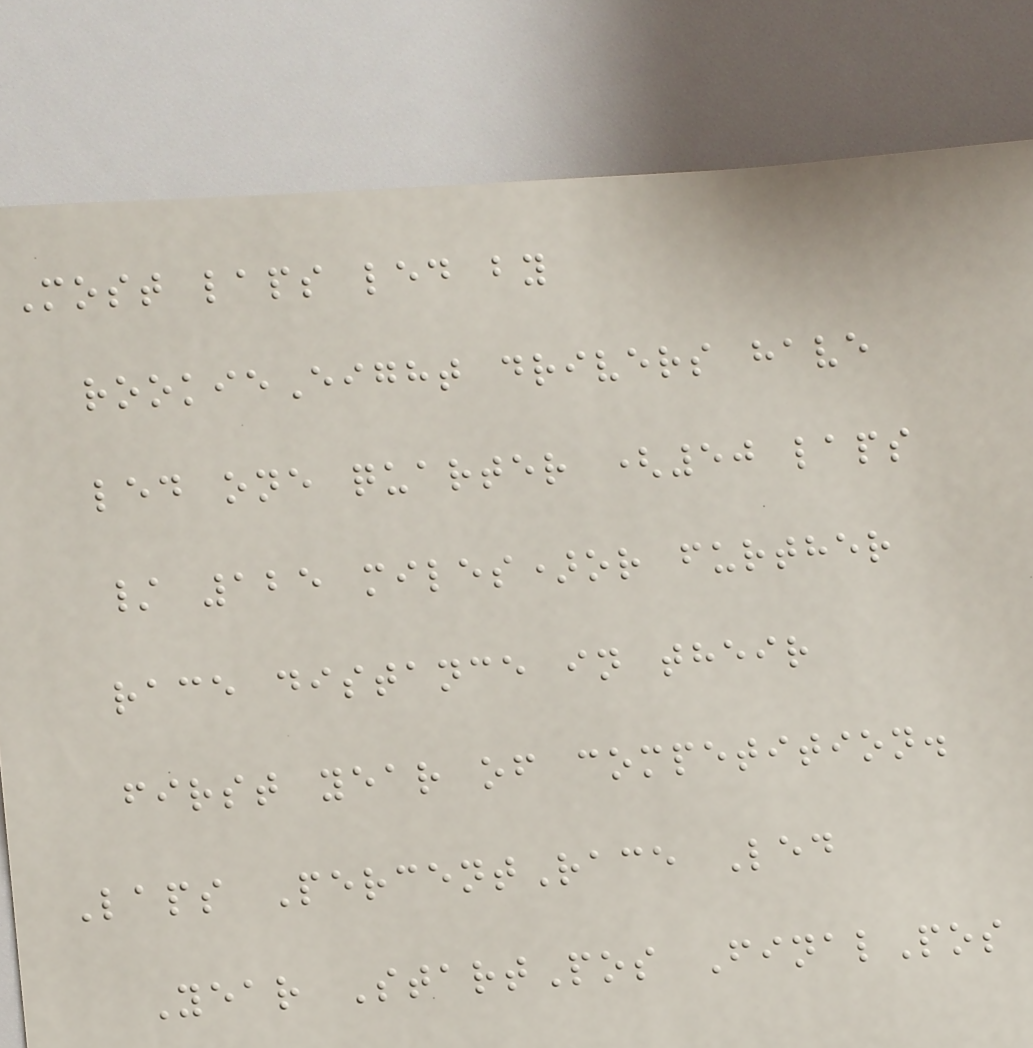Most laps led by
rookieEight drivers have
led one quarter (50 laps
/ 125 miles)or further
race distance in their
first year of competition.
Laps PercentRace Led
Year StartPos FinalPos
